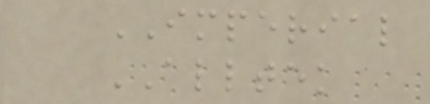IMPERIAL
ALLTEK
